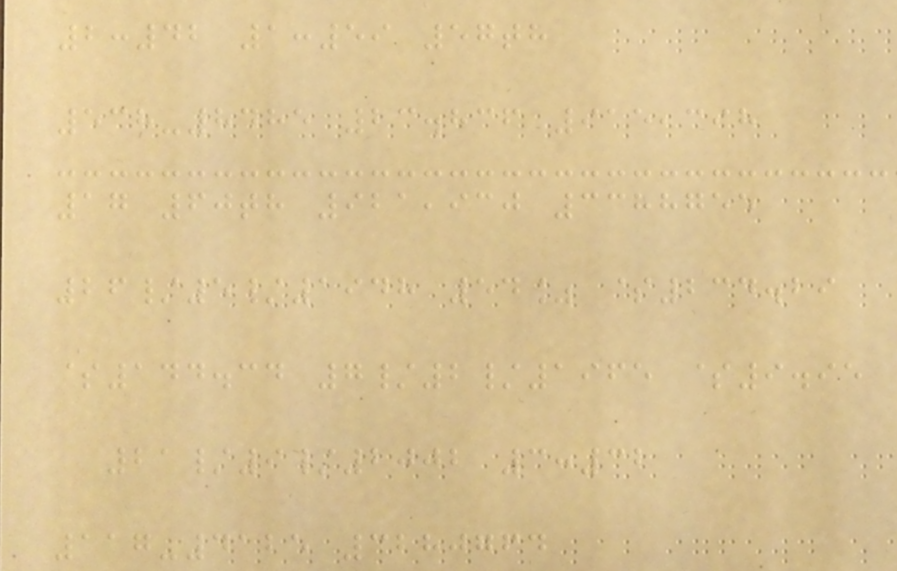2:42 1:59 57th
538-8485 23.836 915,398
17 60th 921,930 3388755
26/5/1948 54% $234.29
$144.34 7/2/1965 $9.95
21/9/2002 3:32
117-4125 3280764
